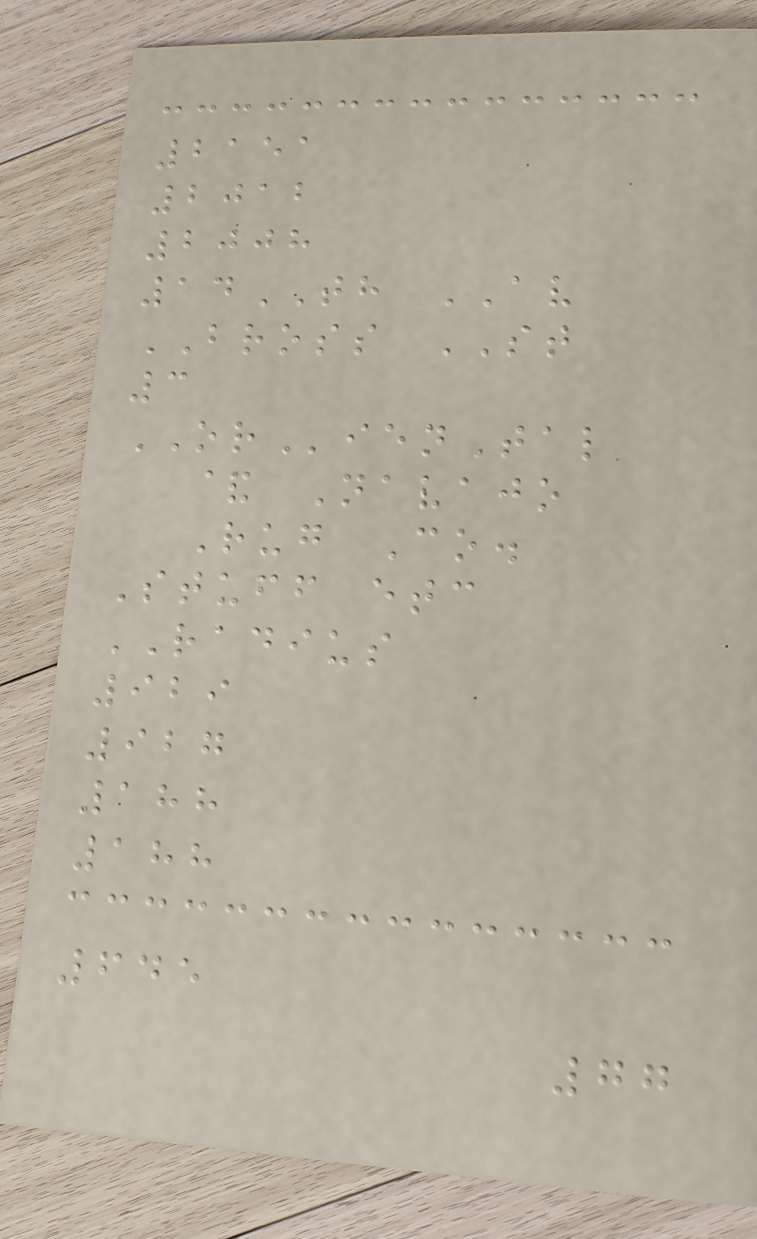2151
2012
2008
14TH AV
BROSS ST
3
ORienTal
& Navajo
Rug Co.
Stuff etc
RADIUS
929
927
188
188
645
77
